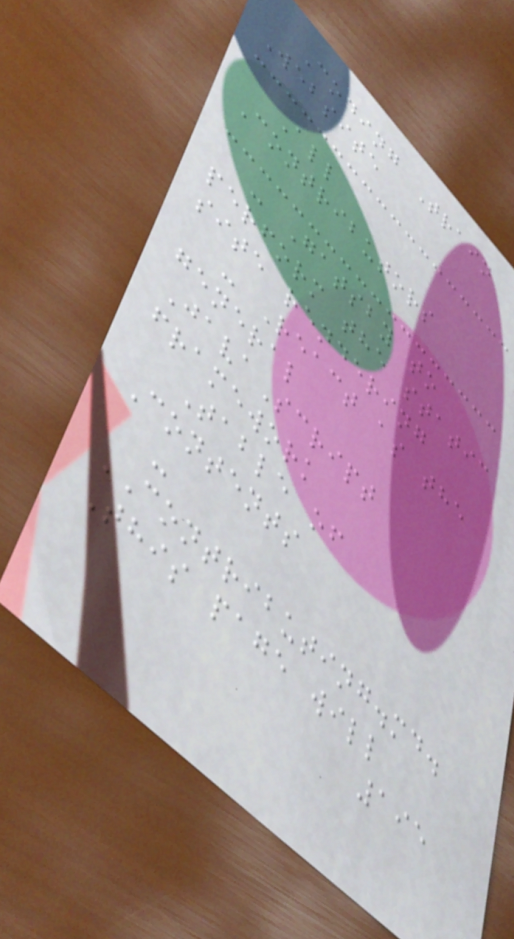Coding Train
Website
All
Contributors
- Gatsby to
perform the static
site rendering
- React as the
general
JavaScript
framework
Table of
Contents
-
CONTRIBUTING.md.
This page will
195
